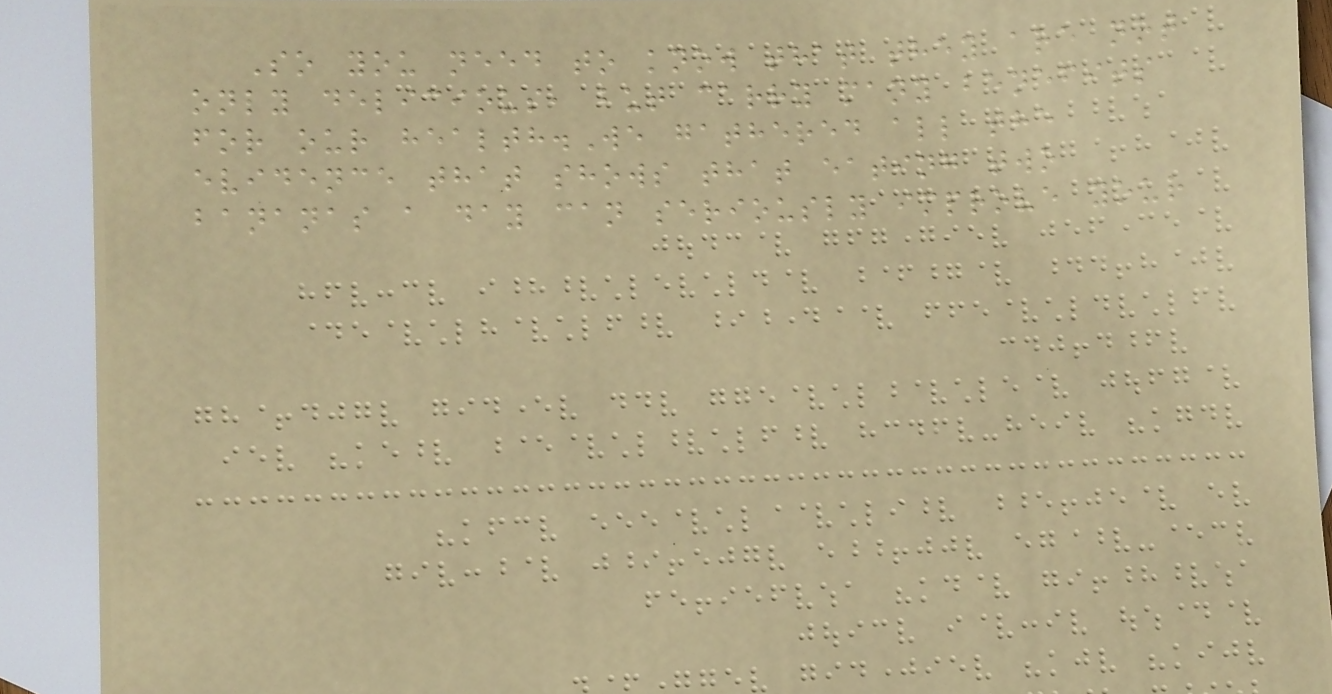So you need to know that they are not
only delicious, but carry many benefits
for our health.We gathered all the
evidence that shows that eating two
bananas a day can seriously improve your
